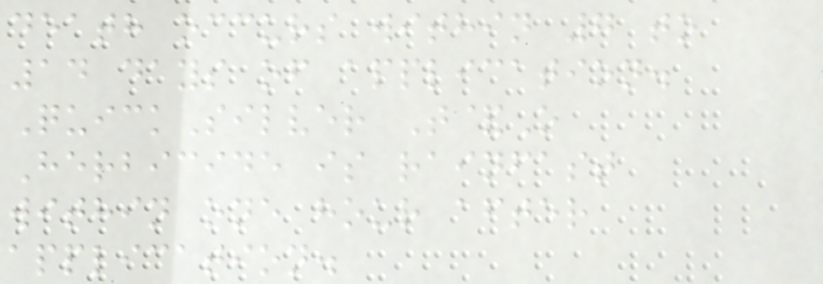death occurs within 7 to
14 days of application.
QuickSilver T&O
Herbicide is rainfast
within one hour after
application.
